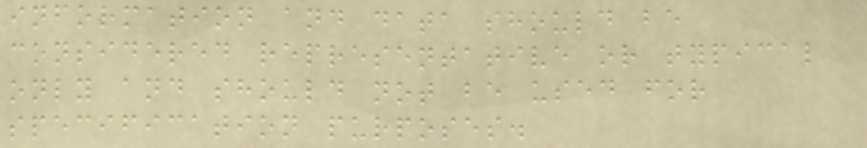information and data should be
considered representative or typical
only and should not be used for
specification purposes.
